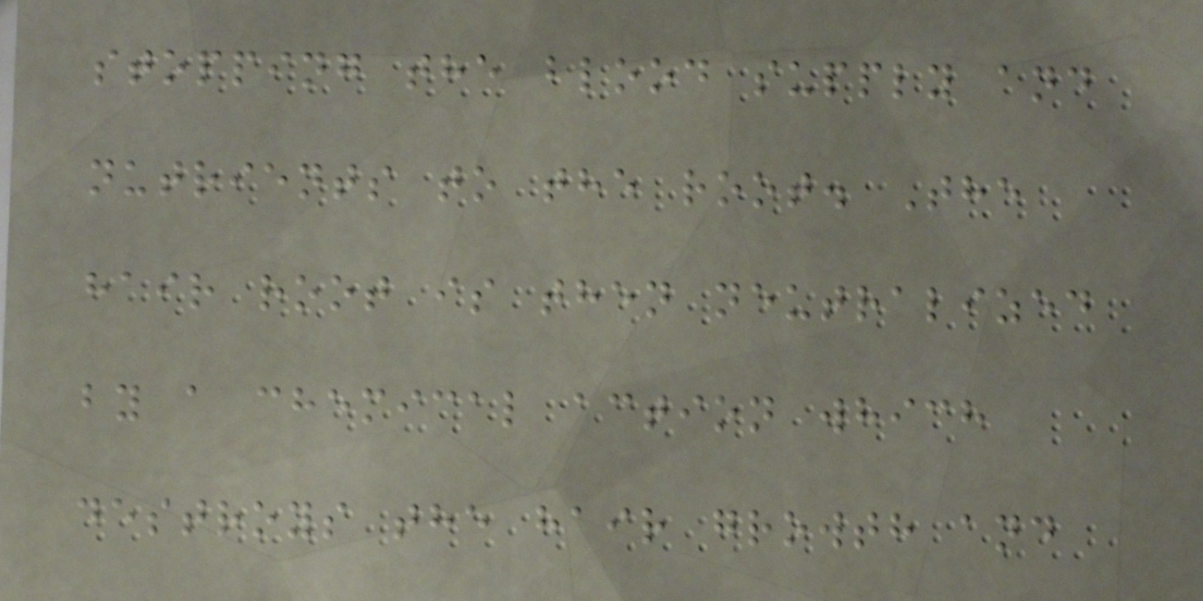stopping the blood supply and
nutrients to the root. The
hair root is then neutralized
by a chemical action which
destroys the hair growth and
